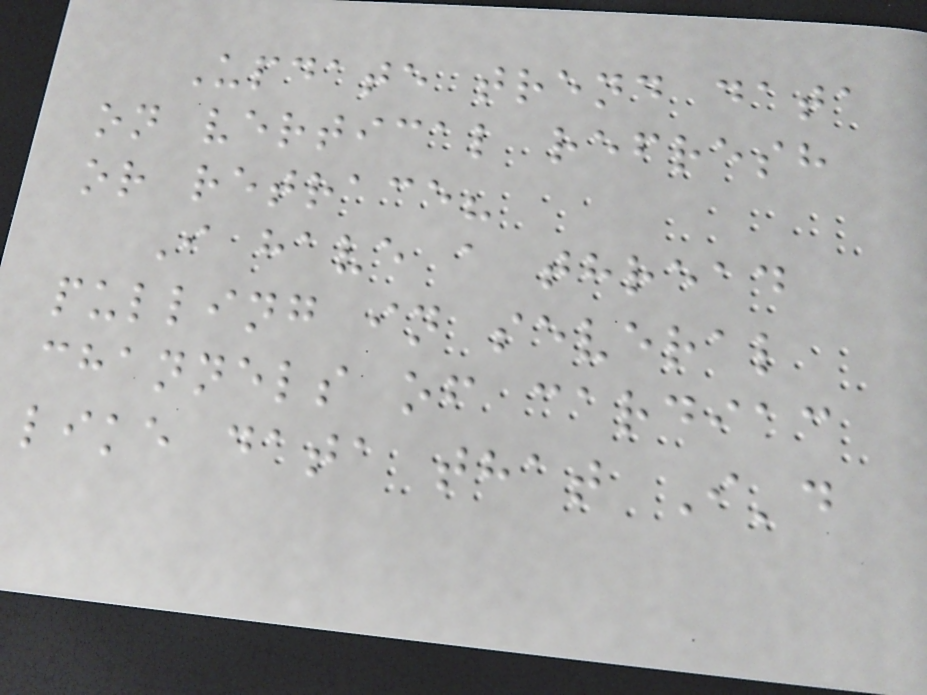Update trend data
on vertical refresh
or retrace?
I have a thread
pulling in several
channels of cardiac
like data that I'd
